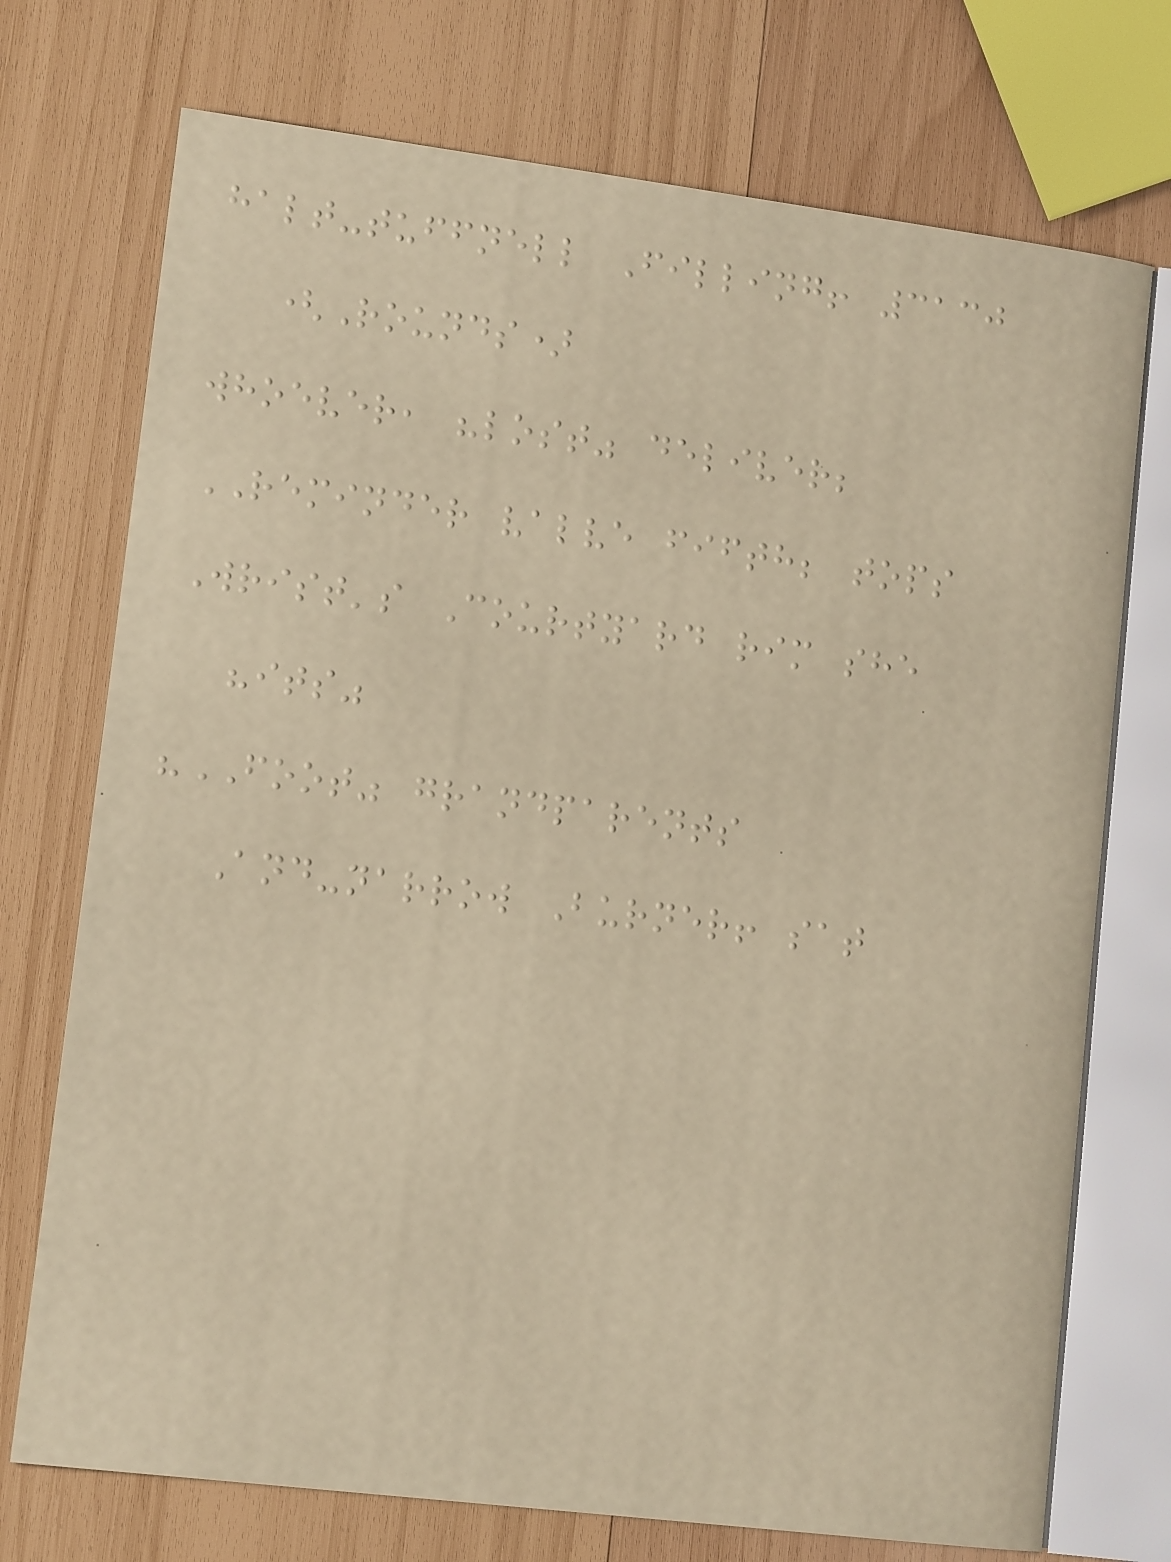halt-tuffnell Filling! 3130
(Rounds)
whoever, "lost" deliver;
REMINDER valve fifth; tops
Wrist's Courtyard rim she
"its"
"FOOT" grandparents
And-narrow Burner! sat
